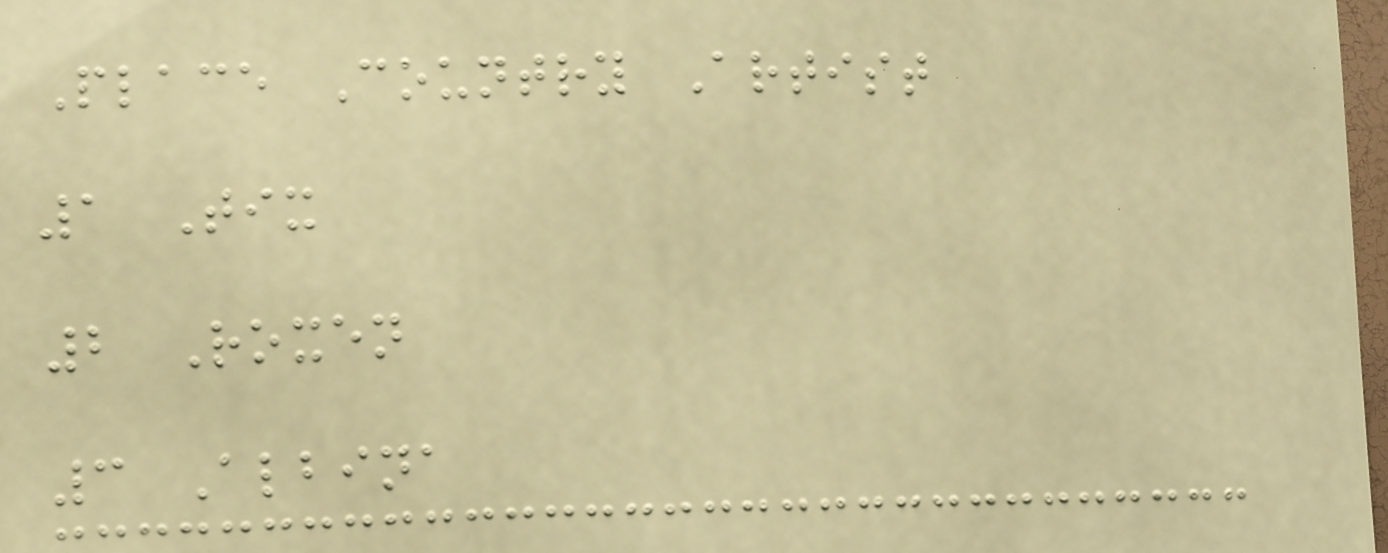Place Country Artist
1 Tix
2 Roxen
3 Albina
